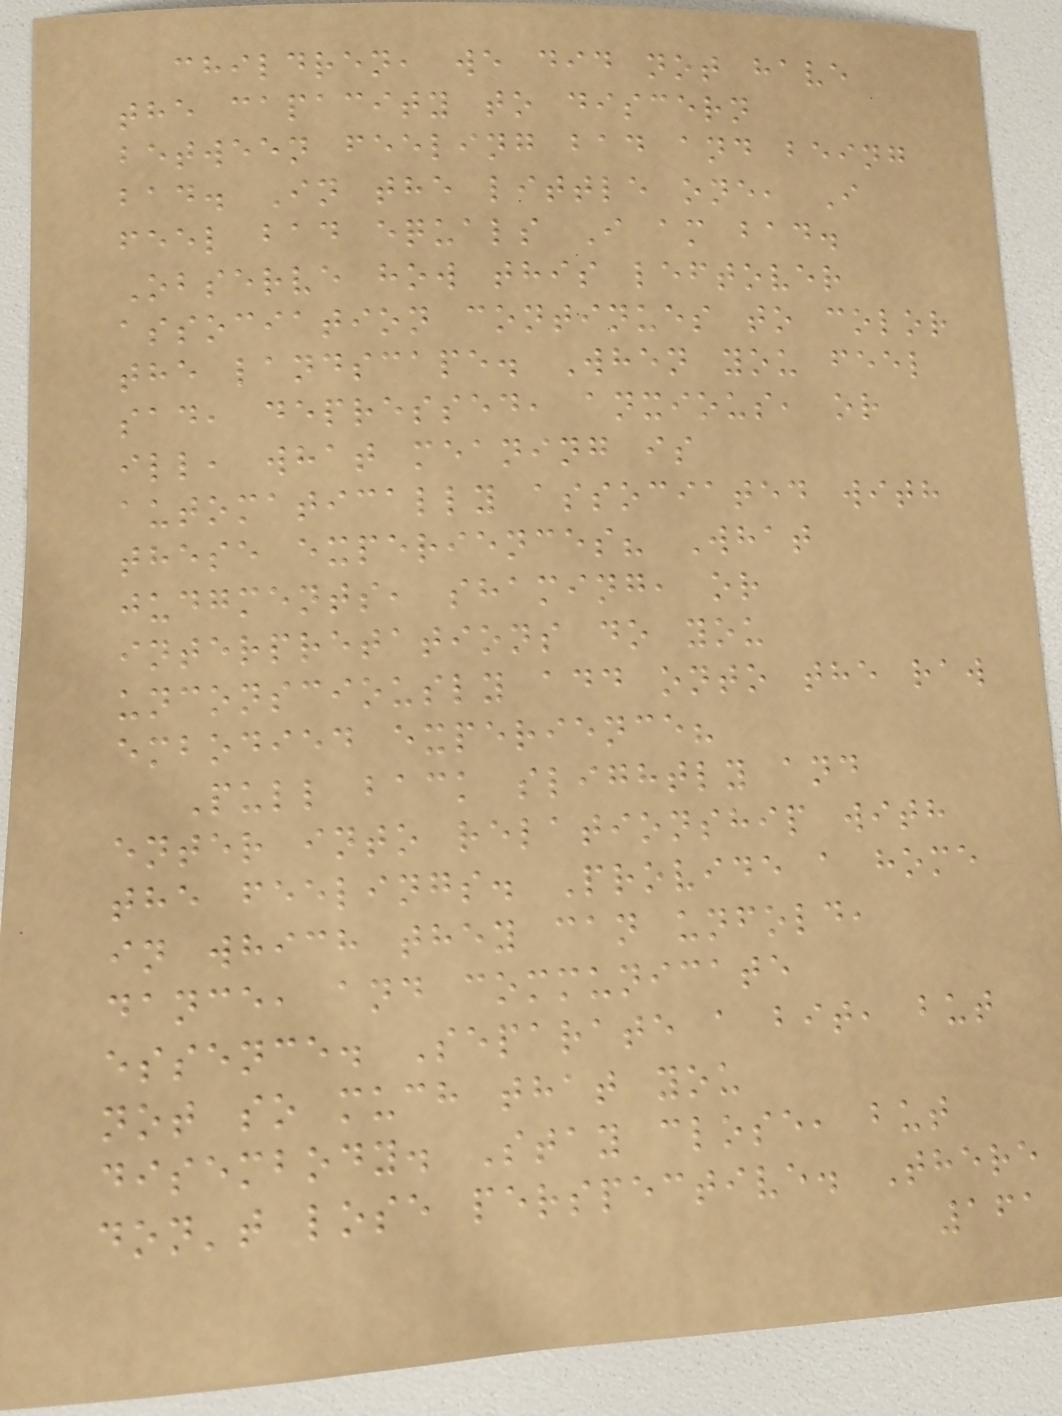children, we did not have
the capacity to discern
between feeling bad and being
bad. In the little one, I
feel bad equals I am bad.
Observe how this leftover
association continues to color
the landscape. When you feel
sad, depressed, anxious, or
ill, what meaning is
automatically associated with
these experiences? What
judgments, shaming, or
interpretations do you
unconsciously add onto the raw
embodied experience?
Pull back slightly and
enter into relationship with
the feelings. Provide a home
in which they can unfold,
dance, and communicate
essence. Separate a bit, but
not so much that you
disembody. Stay close, but
don't lose perspective. There
161
